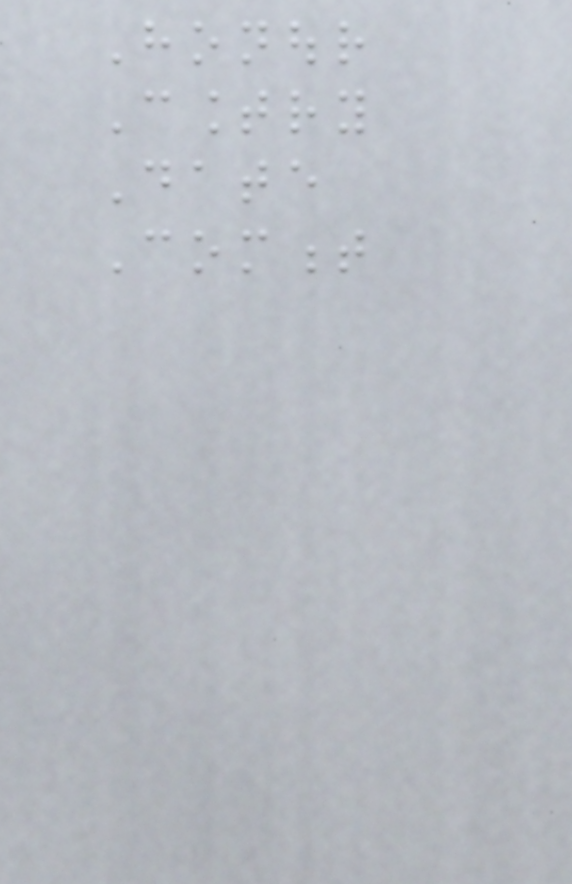Honour
Country
Date
Comment
